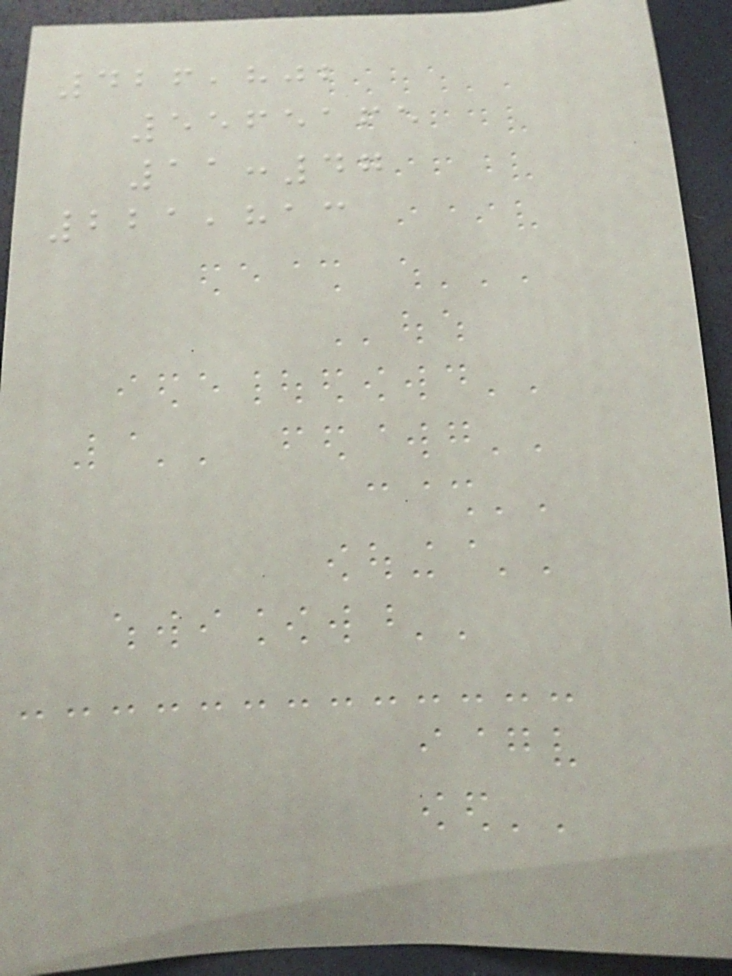426,802
5565165
11:47
221,813
